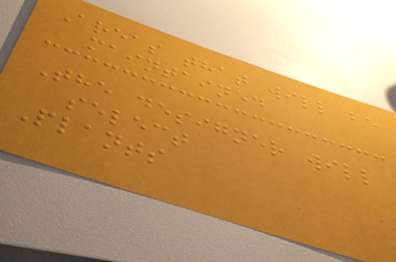Areas that will be
maintained
The designer will
select
Plants
